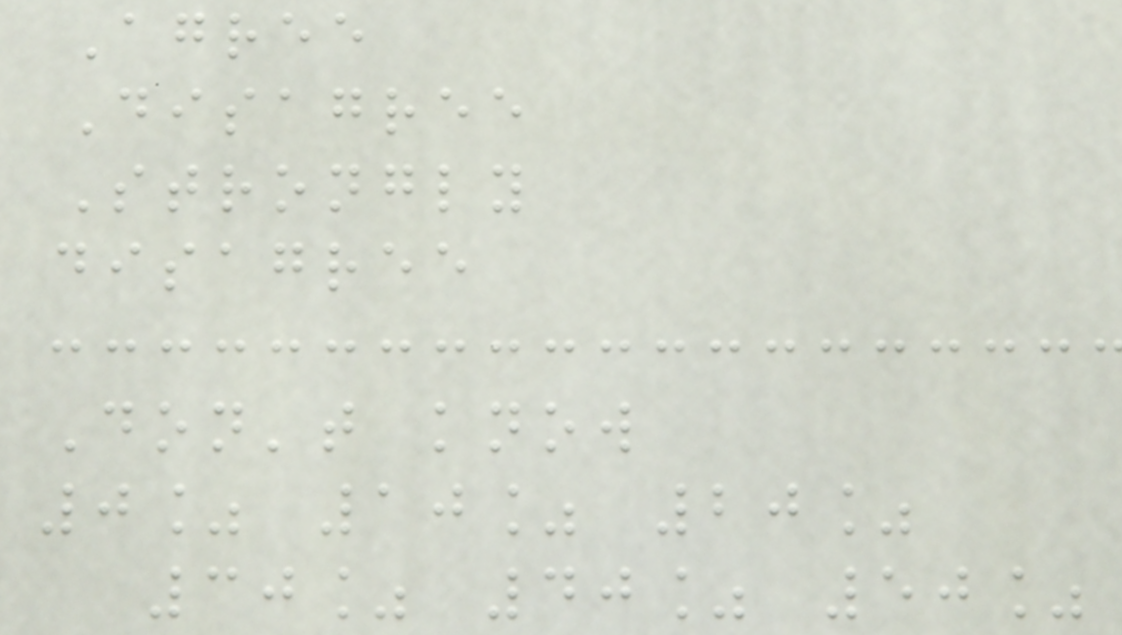Agree
Disagree
Strongly
disagree
Don't know
0% 10% 20%
30% 40% 50%
